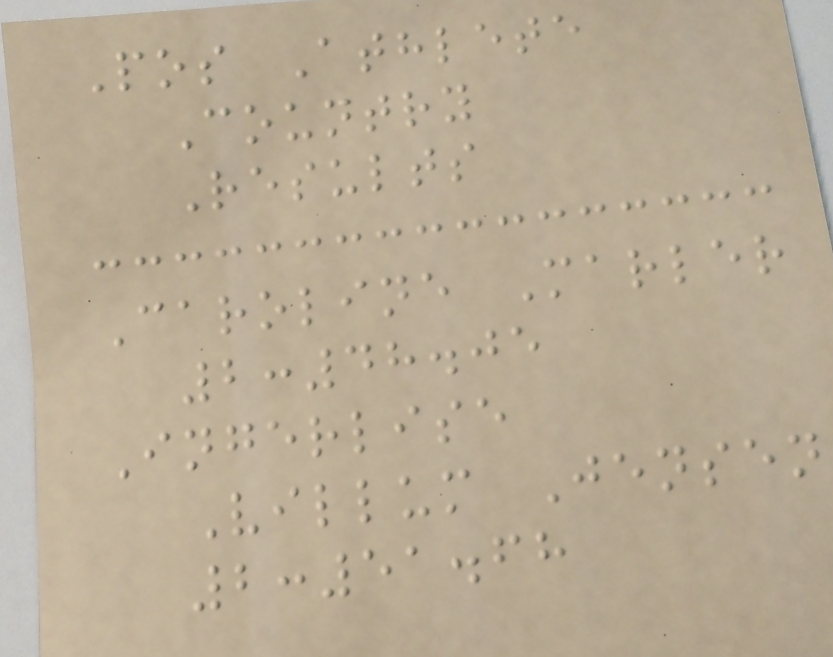Pos Athlete
Country
Results
Caroline Marler
2:48.05
Ingerlise
Villum Jensen
2:51.68
